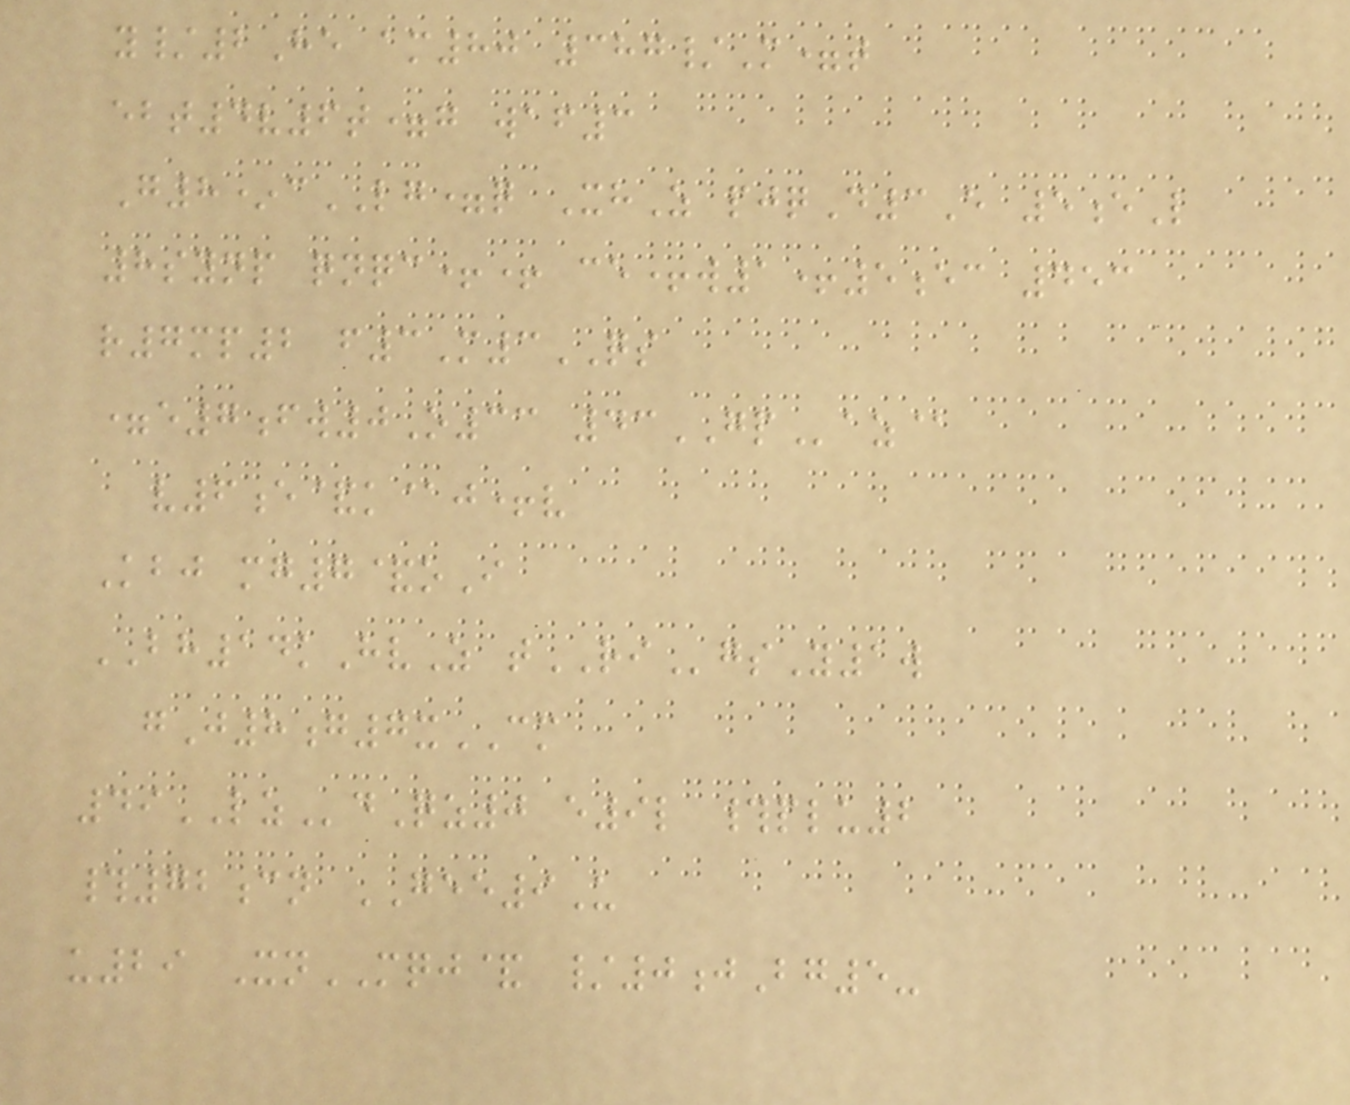y/2He am80 387/M=t
ebt4v6t=g waf3
G8*cLG=q XhZ pjqD3E 5eL
8synp qnqc++ ce+w1+5ec 453
r7mp2 f3M3QS
=e7fw0O33 43GPaz@
v6e&k@j+v
Kbj mg7&oI
BH14kHvZ tRIgsY1w
gJ8g7xCM
49LZdQz0 e9l #plu2
#72cn GEE9U
u29 XnMQJ& /0jBg5-
